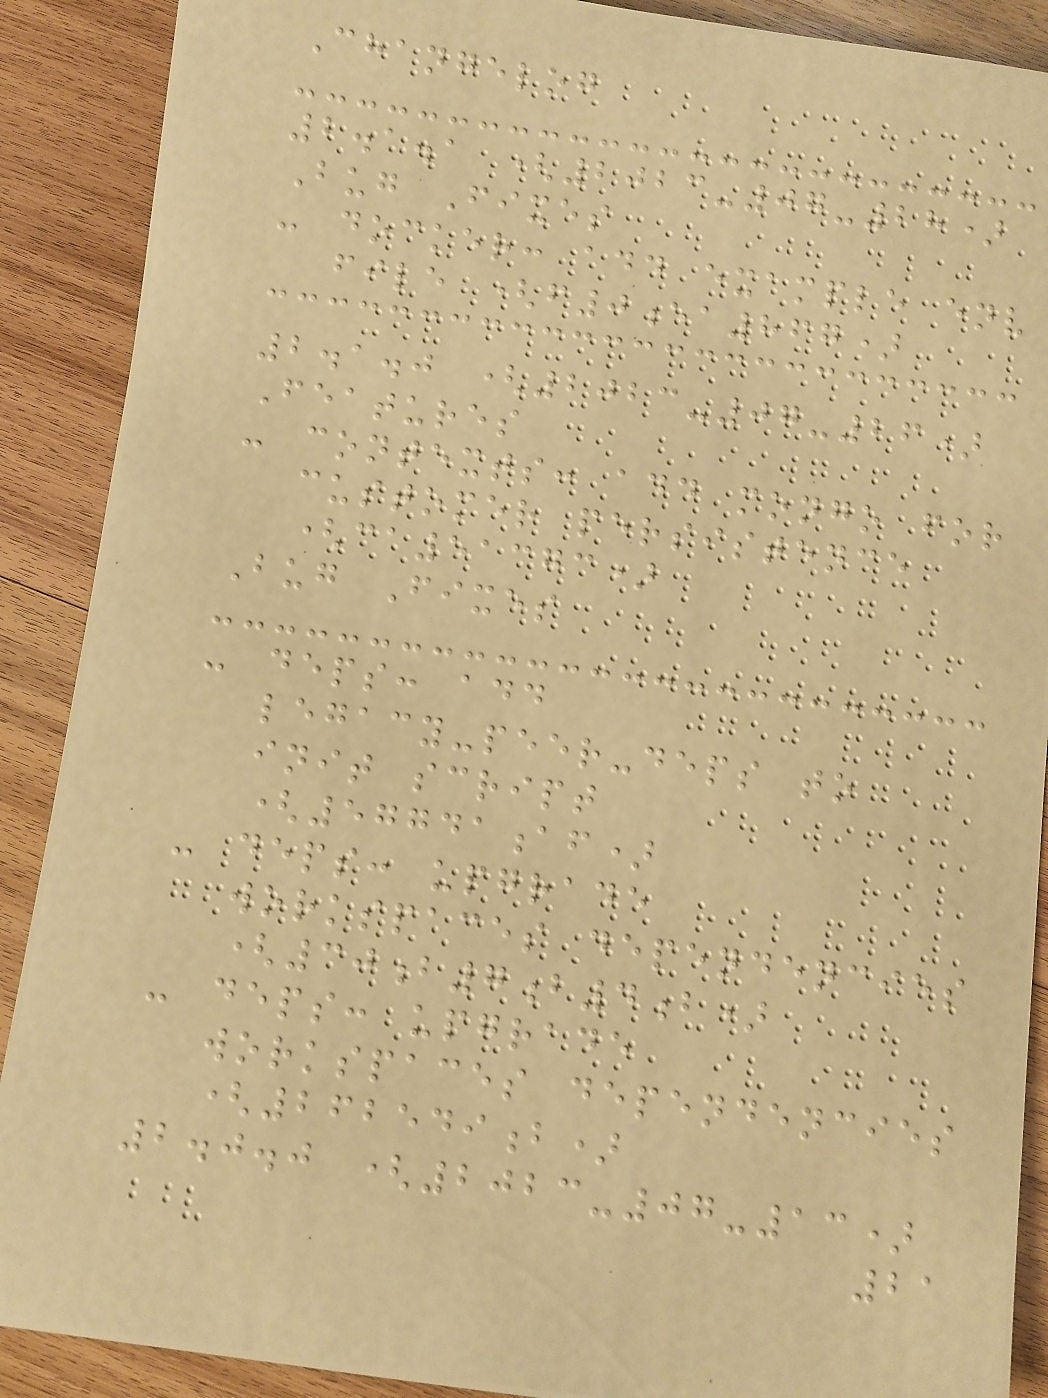Changelog
2.1.1 (2023-07-28)
Bug Fixes
- docker: add example env
file (f0ea867)
2.1.0 (2023-07-26)
Features
- contexts: add mongo for
customer persistence
(ca51373)
Bug Fixes
- deps: add
legacy-peer-deps to
init script
(57741af)
- deps: upgrade
workspaces dependencies
(30b7b4b)
- deps: upgrade
workspaces dependencies
(262549b)
2.0.0 (2023-07-13)
21
